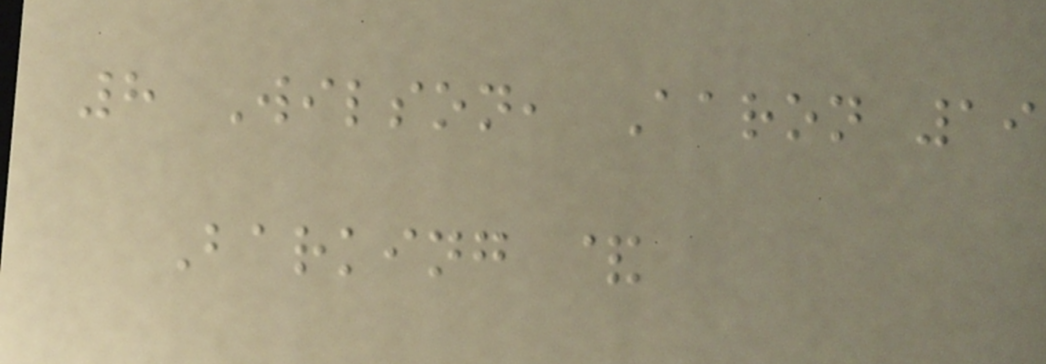8 Wilson, Aaron 19
Barking &
